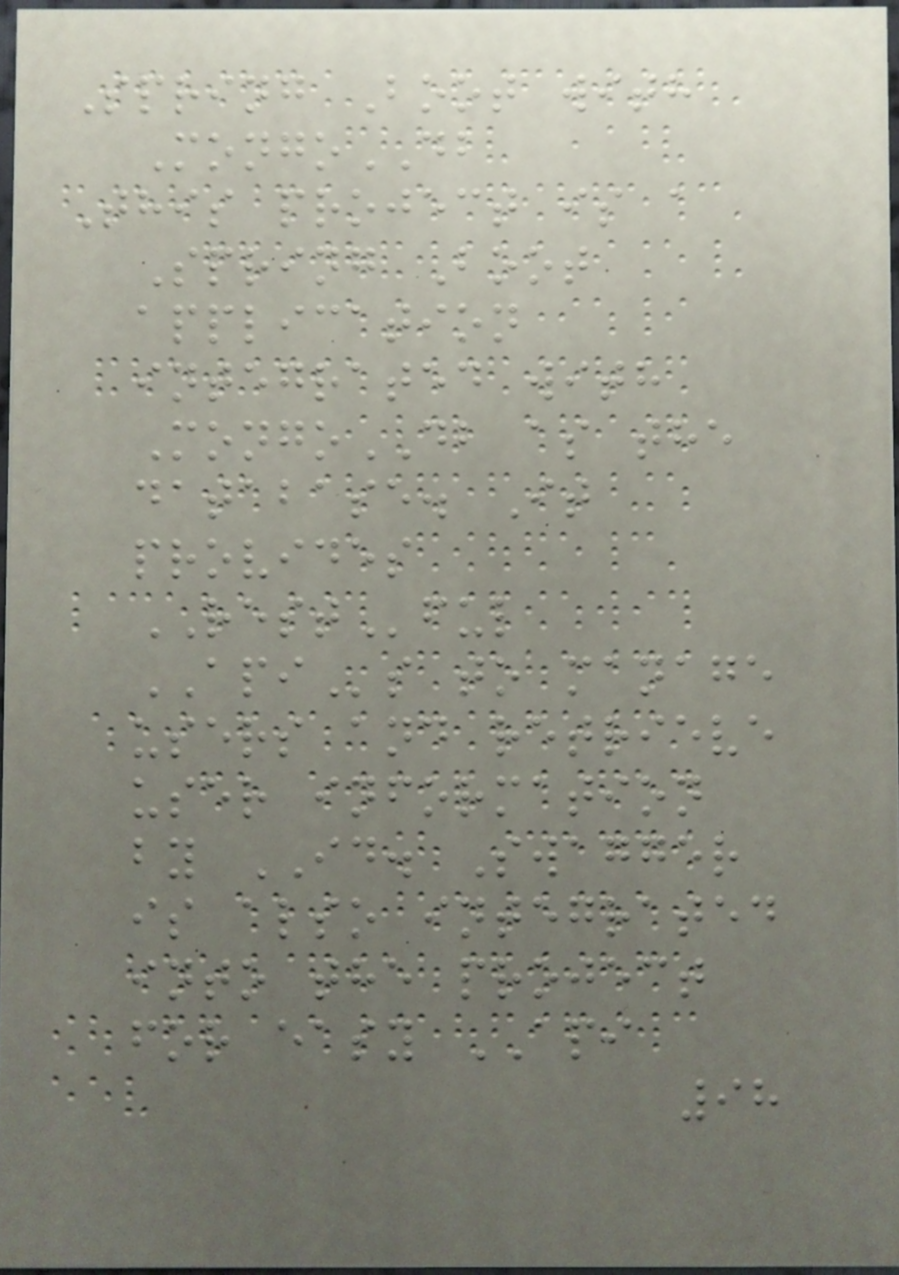Spring Boot with
MongoDB
This project is a
Spring Boot
application
integrated with
MongoDB as the
database. It
provides
RESTful
APIs to manage
users and retrieve
user information
by ID. Swagger
is also integrated
into the project
for easy API
98
